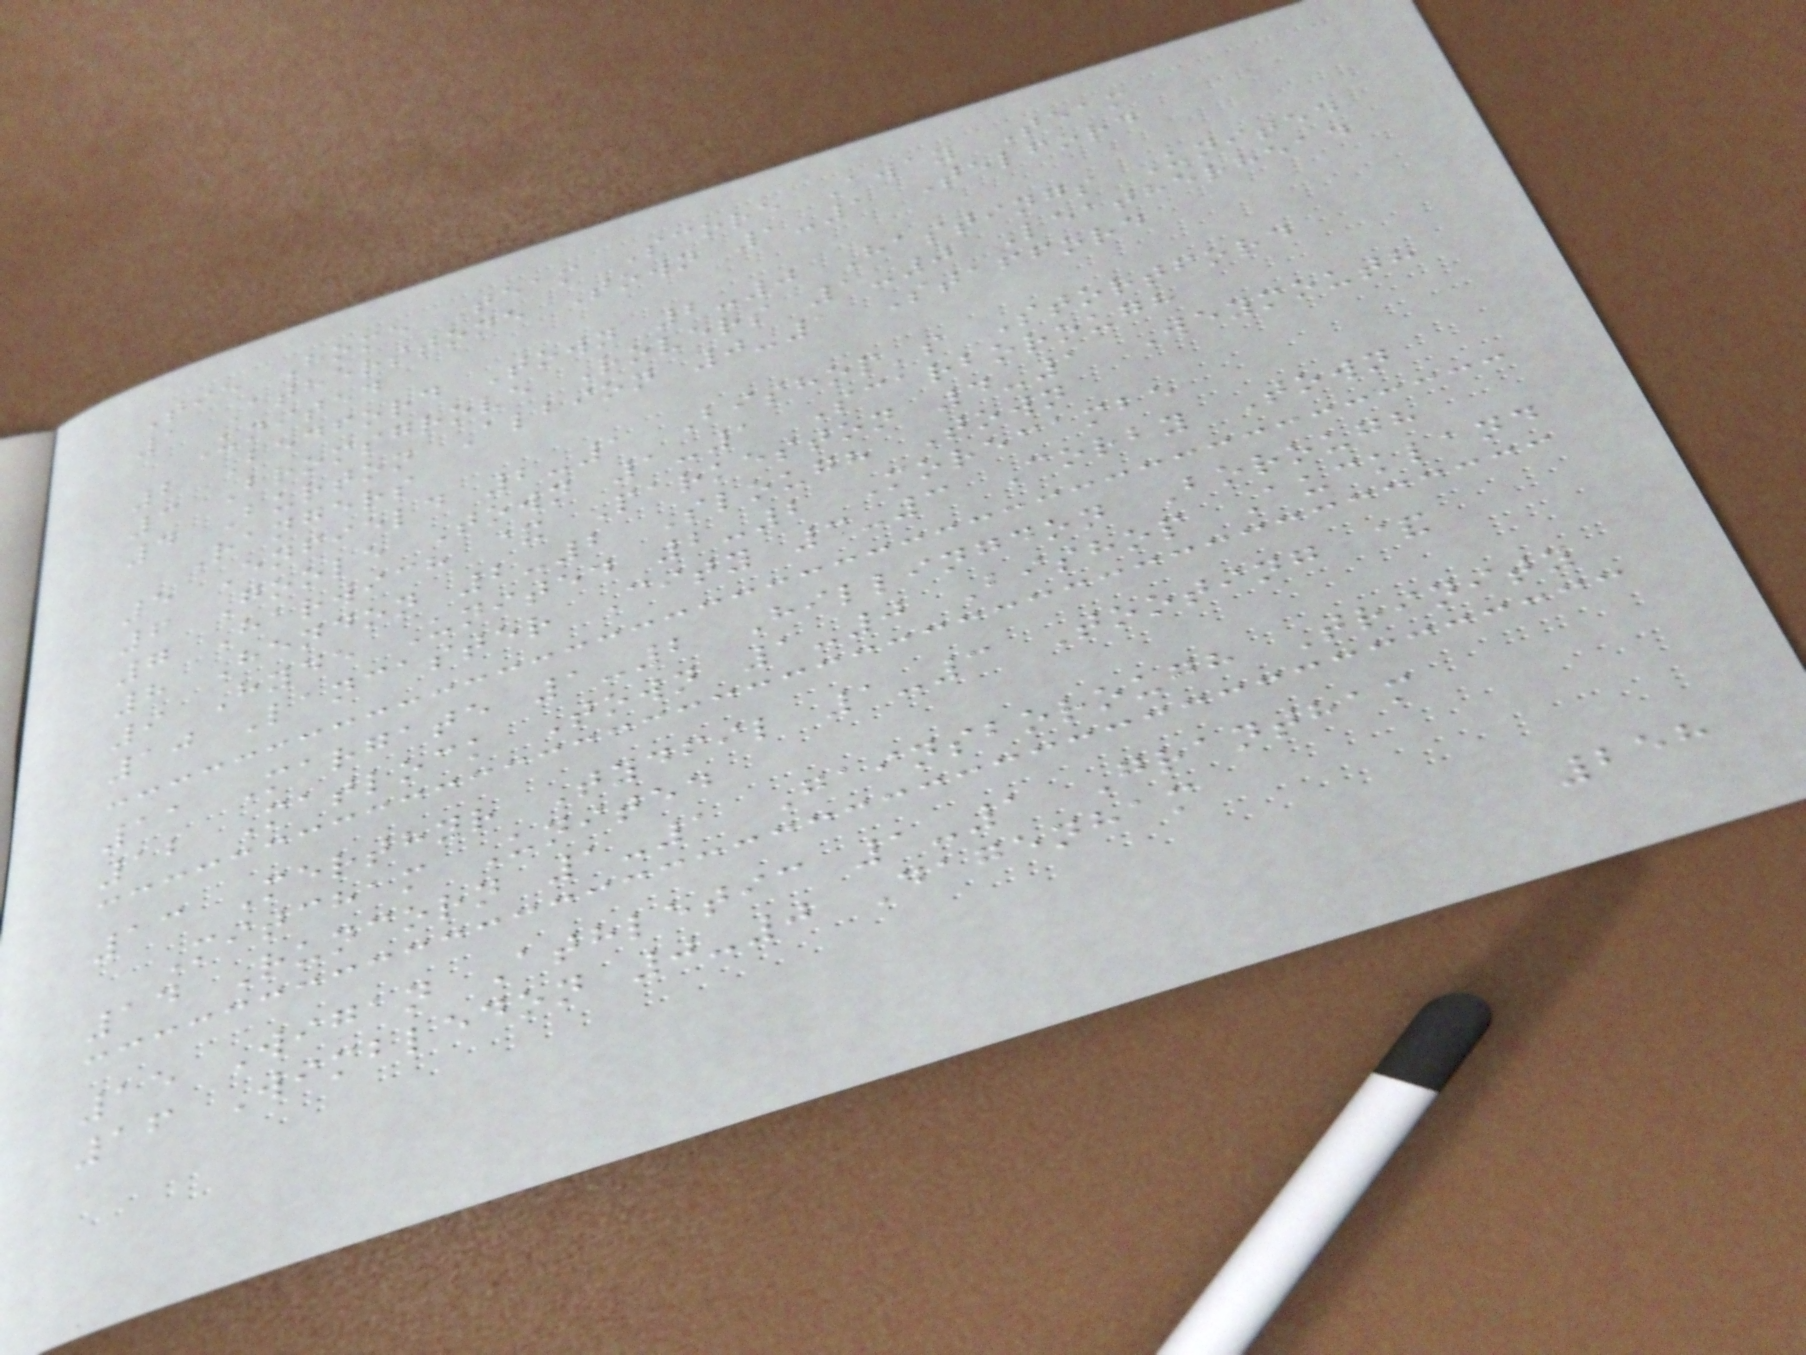Tie Home Team Score Away Team
1 Atherstone Town 1-1 Telford
United
2 Bedford Town 2-0 Hastings United
3 Bromsgrove Rovers 1-0 Leatherhead
4 Burton Albion 0-1 Stafford
Rangers
5 Enfield 2-1 Bishop's Stortford
6 Goole Town 1-1 Scarborough
7 Harwich & Parkeston 4-1 Weymouth
8 Hendon 2-2 Slough Town
9 Hyde United 2-2 Morecambe
10 Lancaster City 3-3 Corby Town
11 Margate 1-2 Hillingdon Borough
12 Matlock Town 1-0 Bishop Auckland
13 Merthyr Tydfil 1-3 Tooting &
Mitcham United
14 Runcorn 1-1 Gainsborough Trinity
15 Wigan Athletic 1-1 Grantham
16 Wimbledon 0-0 Dagenham
258
